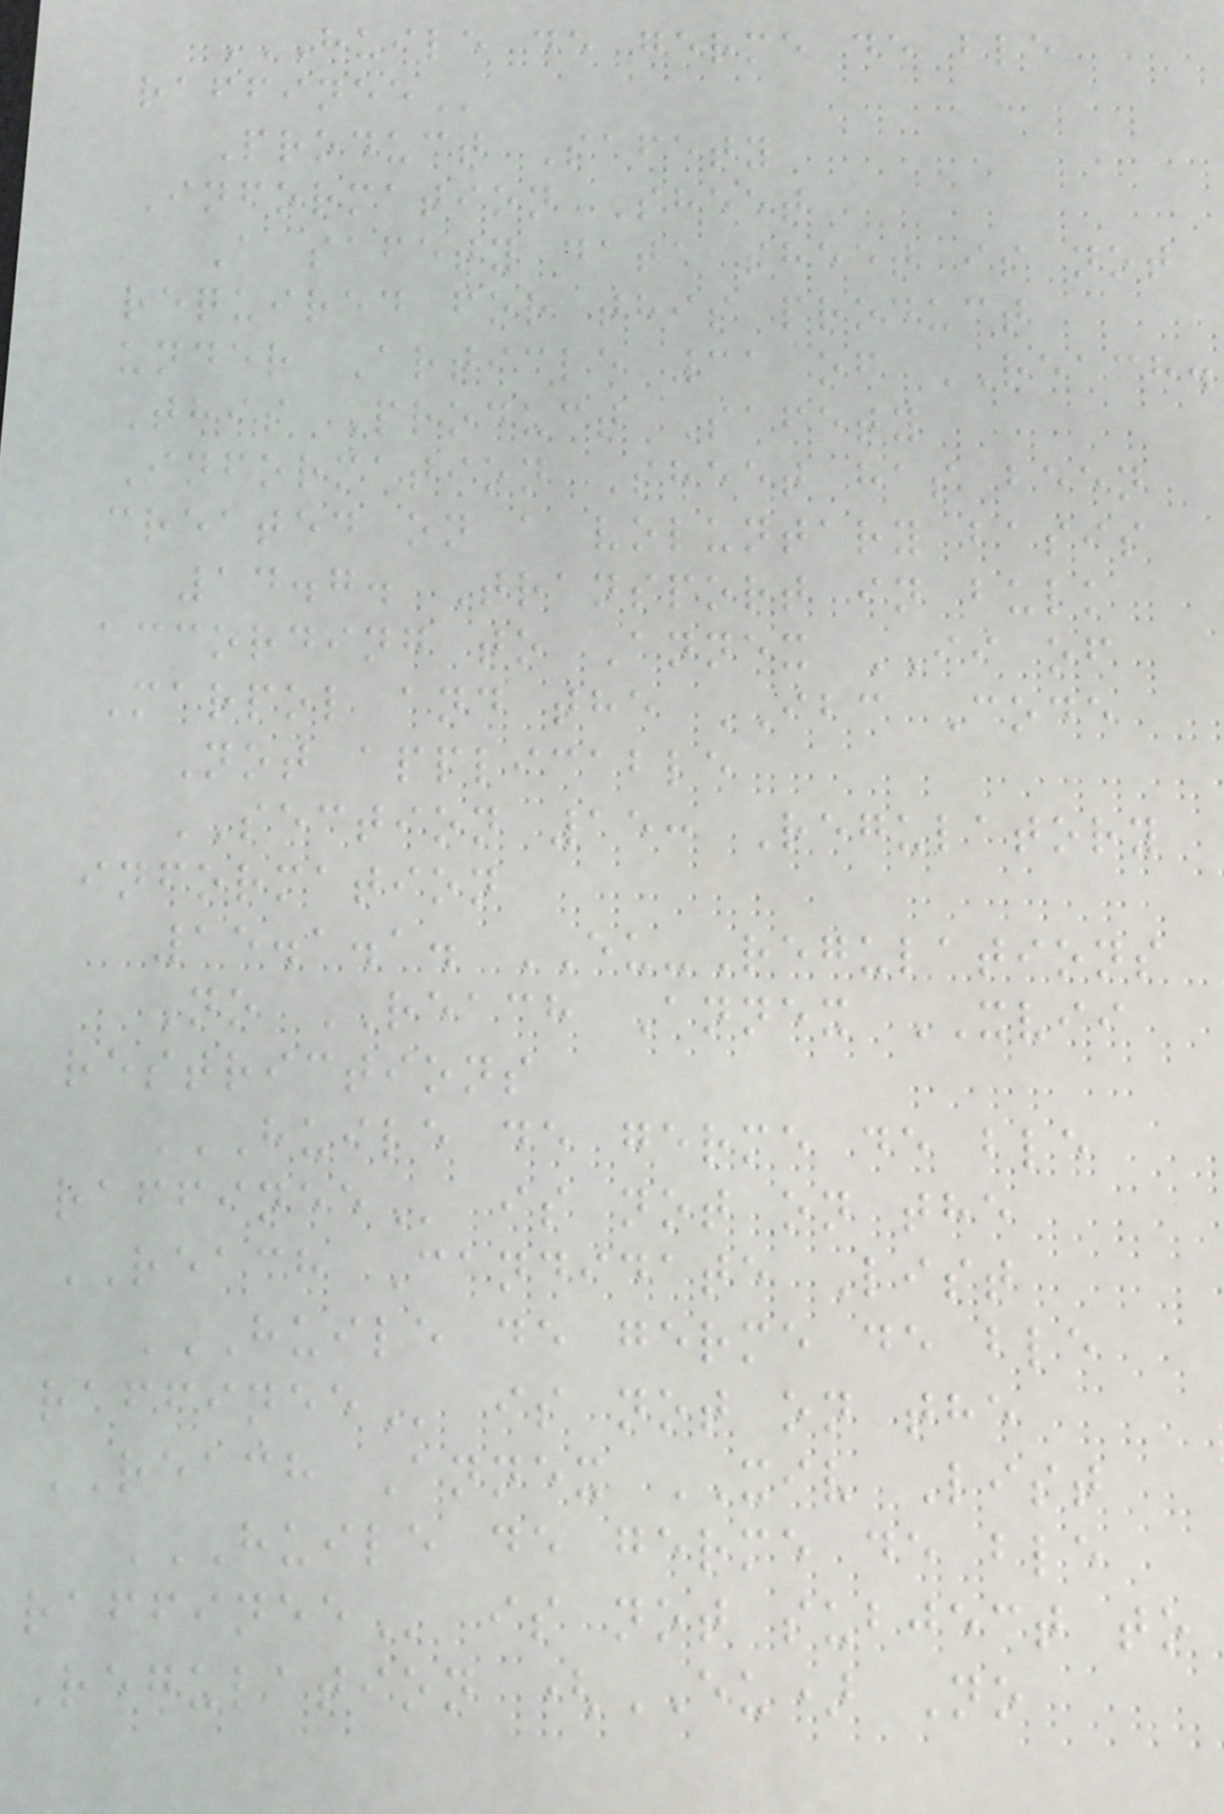HUILE DE GERME DE BLE
RAFFINEE
Product Safety
Information Sheet
A safety data sheet is not
required for this product
under Article 31 of REACH.
This Product Safety
Information Sheet has been
created on a voluntary basis
14.7. Transport in bulk
according to Annex II of
Marpol and the IBC Code
Not applicable
SECTION 15: Regulatory
information
15.1.1. EU-Regulations
No REACH Annex XVII
restrictions
HUILE DE GERME DE BLE
RAFFINEE is not on the
REACH Candidate List
HUILE DE GERME DE BLE
RAFFINEE is not on the
REACH Annex XIV List
HUILE DE GERME DE BLE
RAFFINEE is not subject to
Regulation (EU) No
